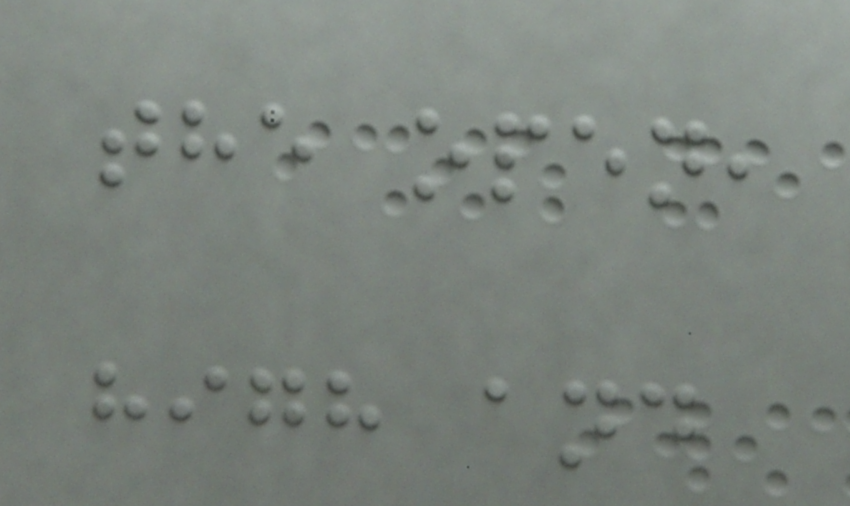the open,
high and
